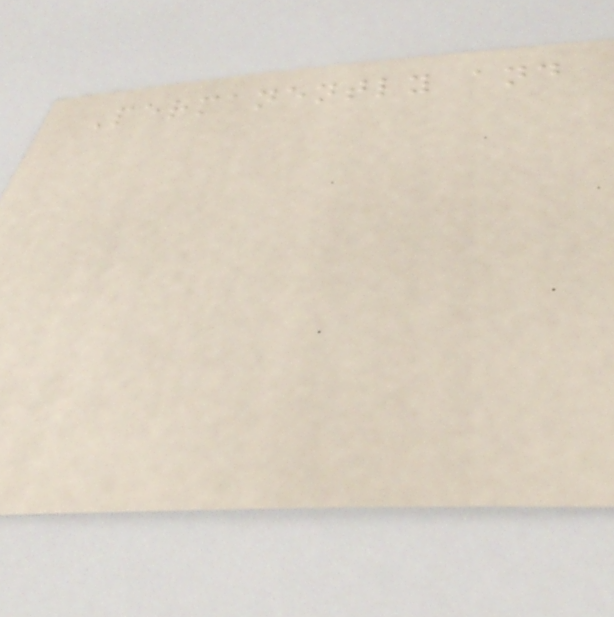Permanently and
